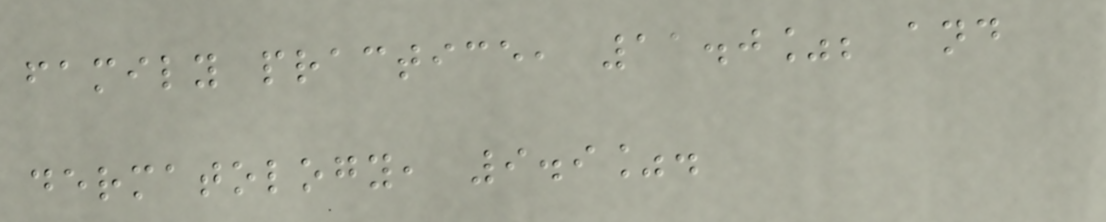family practice, 11.0%; and
dermatology, 9.9%.
